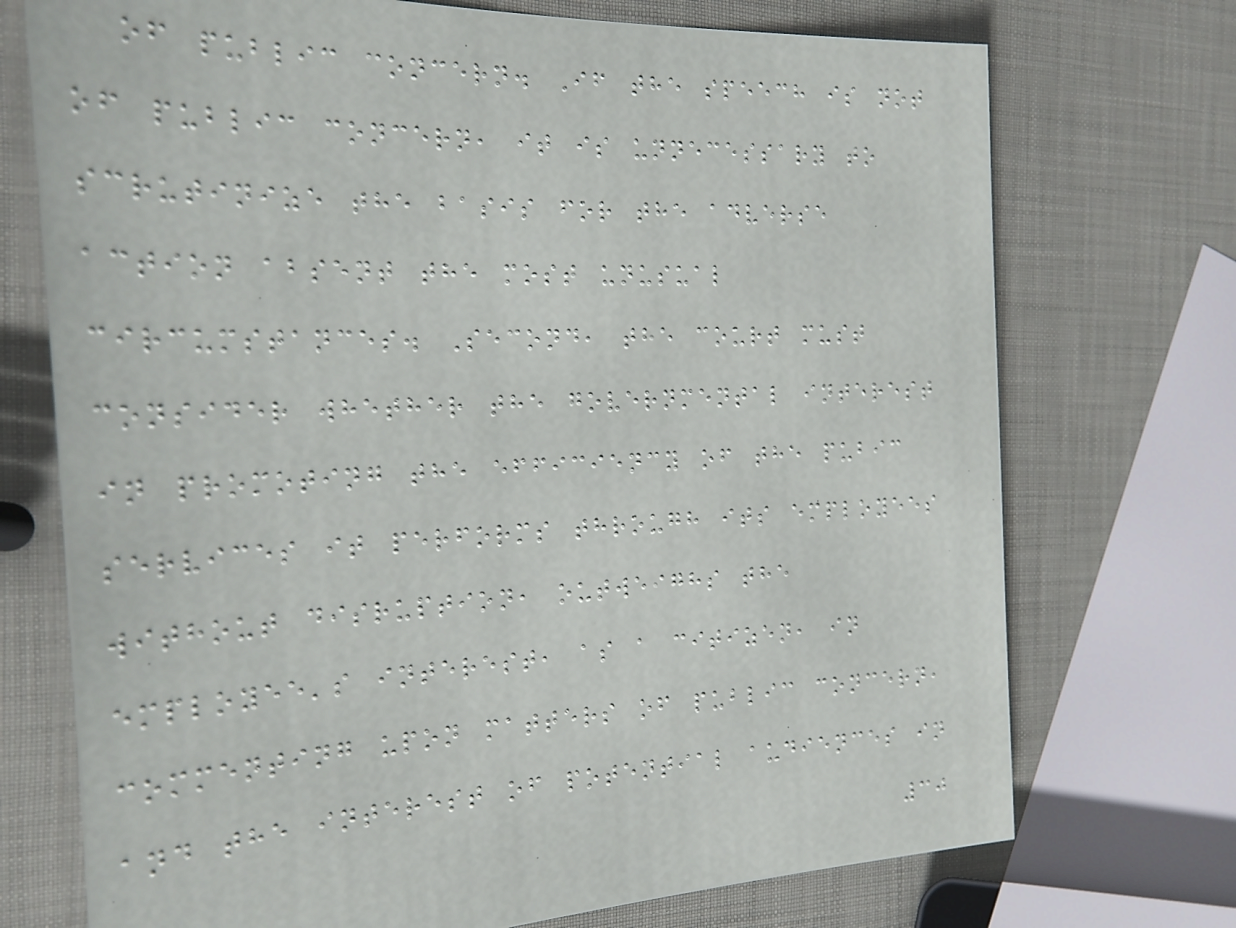of public concern. If the speech is not
of public concern, it is unnecessary to
scrutinize the basis for the adverse
action absent the most unusual
circumstances. Second, the court must
consider whether the governmental interest
in promoting the efficiency of the pubic
services it performs through its employees
without disruption, outweighs the
employee's interest, as a citizen, in
commenting upon matters of public concern,
and the interest of potential audiences in
30
